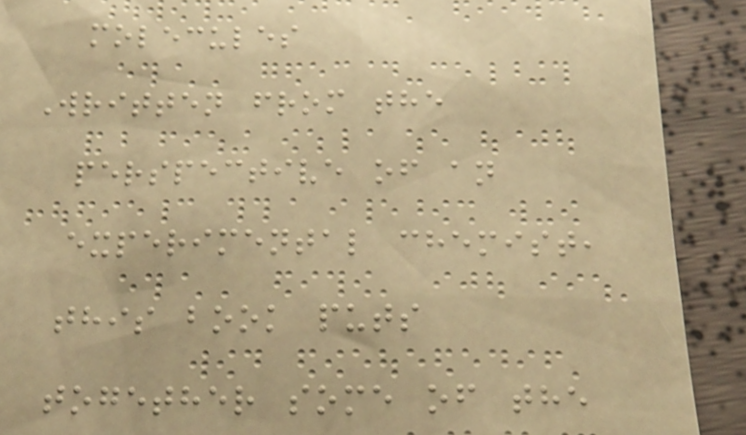molecules
Written from the
perspective of an
experimental chemist,
this book puts
together some of the
